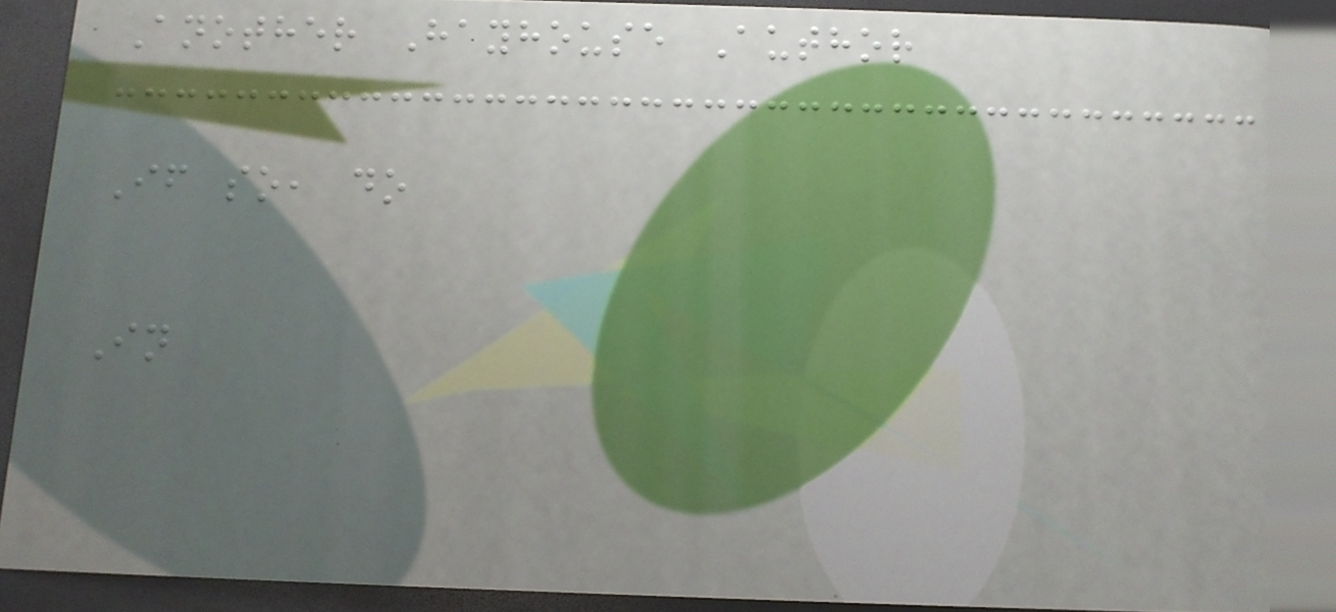Another Hayhouse Author
If so, do
In
